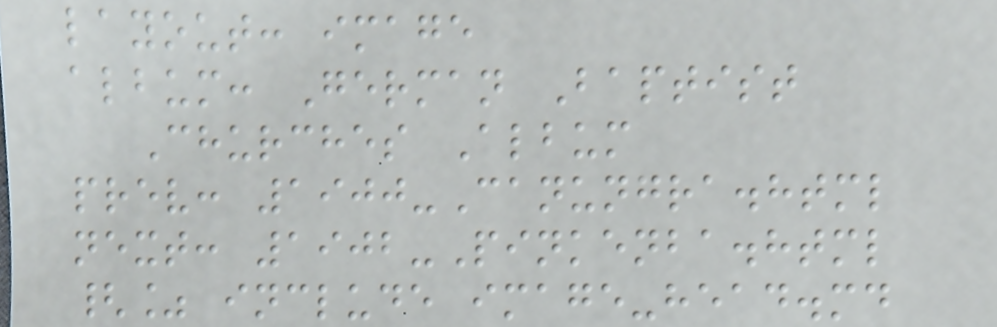layout: image
album: German Baptist
Churches Album
prev: 1900-Canungra.html
next: 1902-Pinkenba.html
{% include image-head.md
